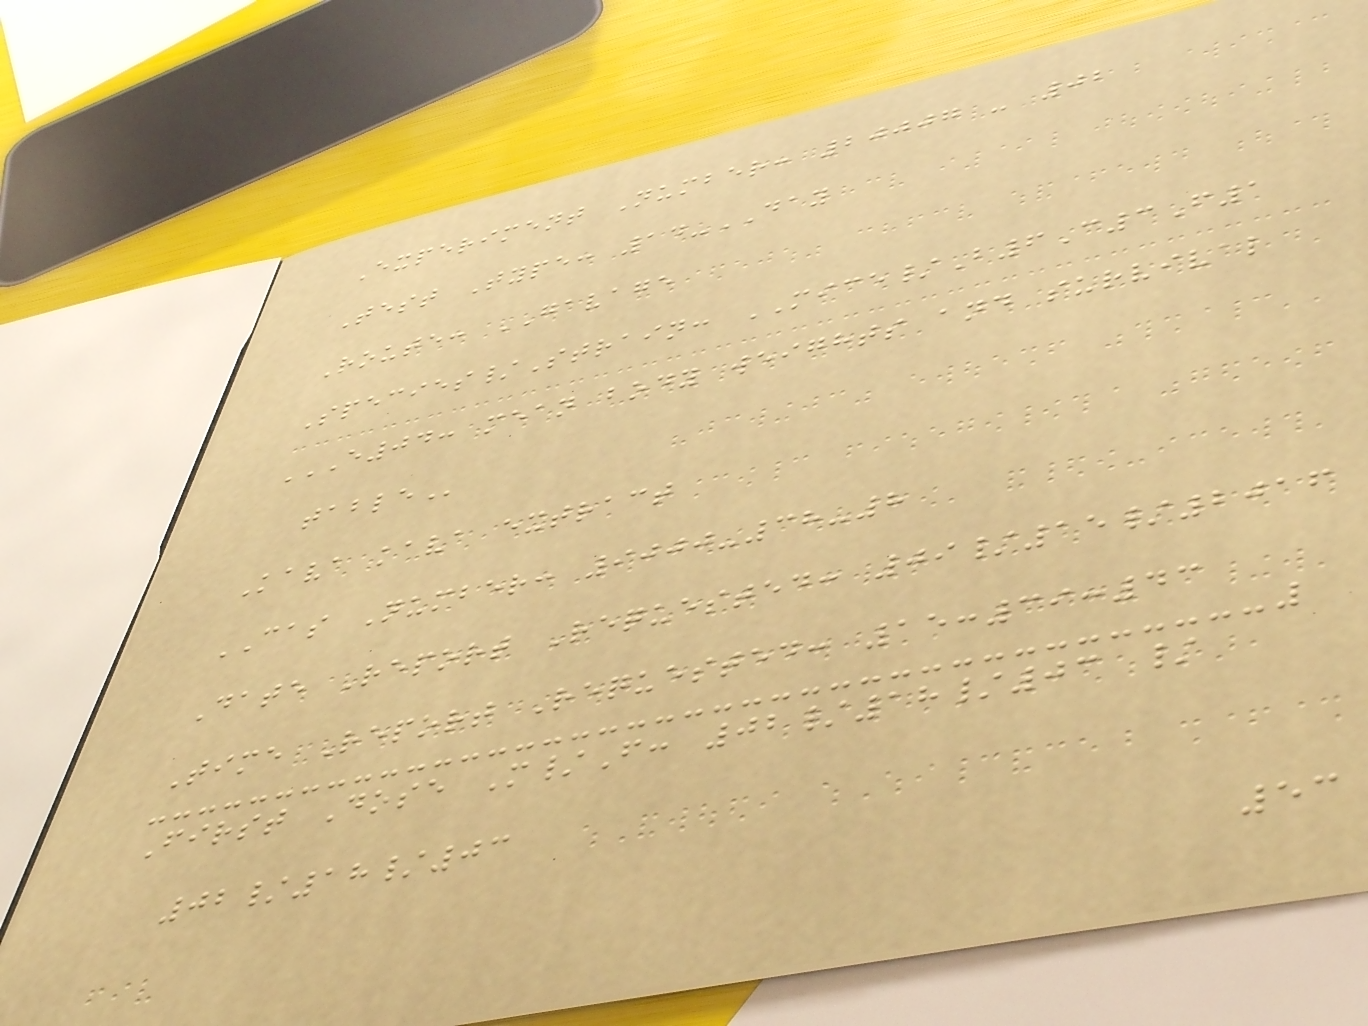Experiment Number: 20007 - 02
Test Type: 14-DAY
Route: GAVAGE
Species/Strain: MICE/B6C3F1
E04: MEAN BODY WEIGHTS AND SURVIVAL
TABLE
Kava kava extract
CAS Number: 9000-38-8
Date Report Requested: 09/15/2016
Time Report Requested: 15:39:43
First Dose M/F: 02/18/03 /
02/18/03
53
